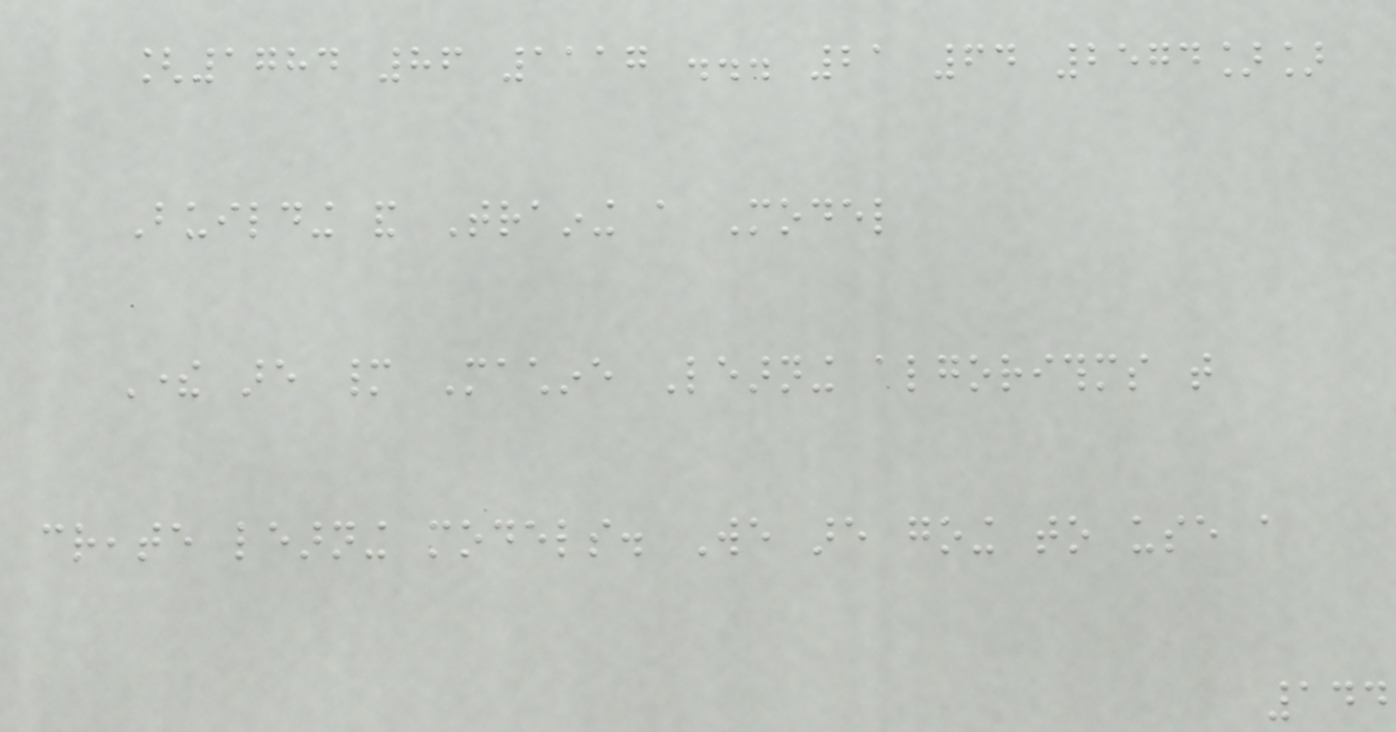[1784 86 1117 ... 21 64 2574]]
Building and Training a Model
There are many Machine Learning algorithms that
create learning models. We are going to use a
144
